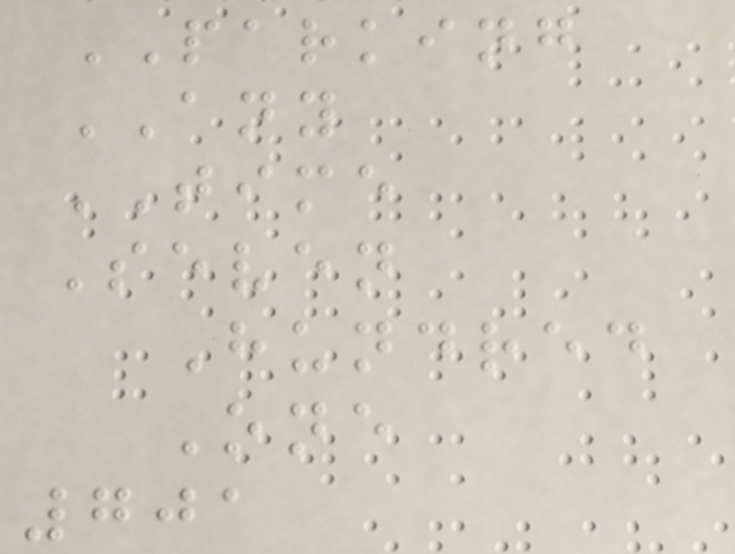PARKING
ANY
TIME
Seven
Hundred
One
701
